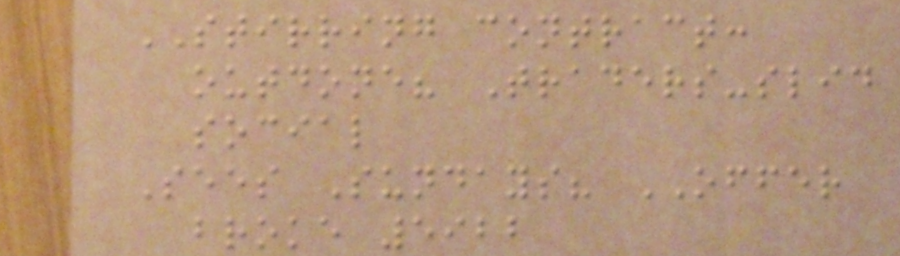STIRRING contract:
outdone? Traders-slid
social
Sees Sundays? OFFER
broke 5922
